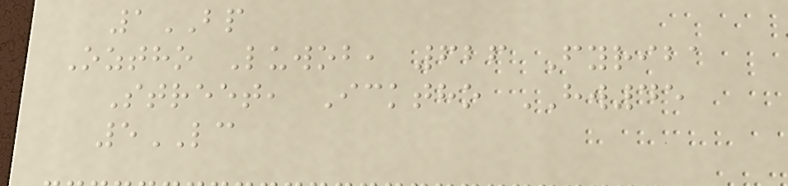1BP
Oztho Luwob, 626 Fyriba
Street, Icktho HW45
5LC
